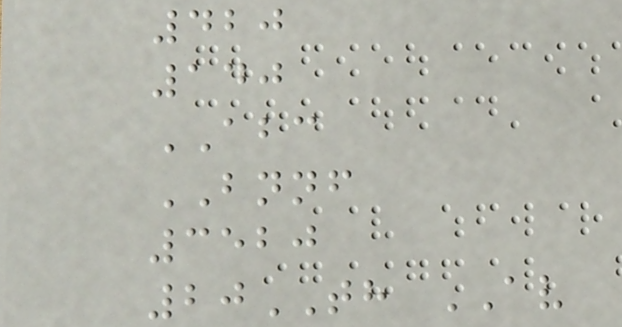420
140
ABC
BNNF
3520
20TH AV
